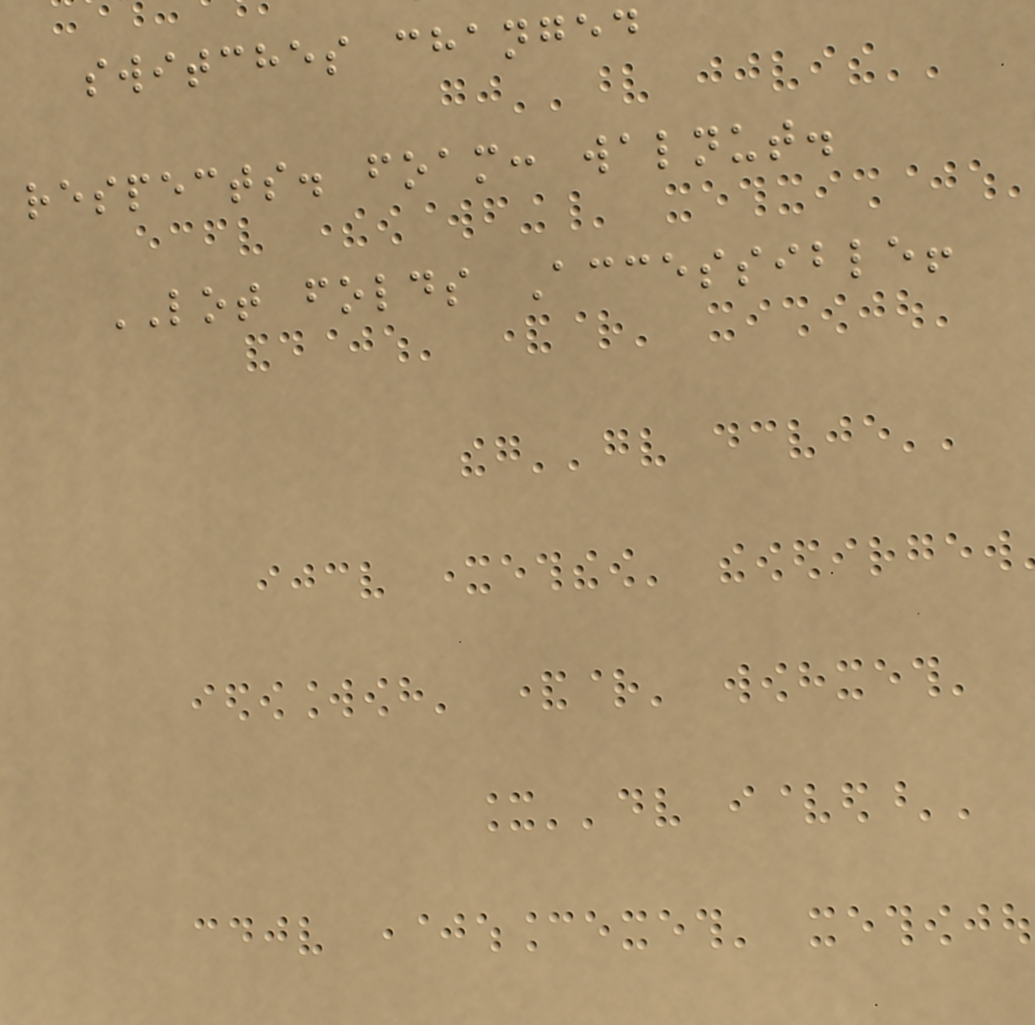switches changed
respects. foam: walnut.
LOT folds Accessible!
